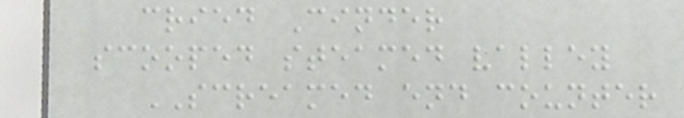cried Cinder
scooped steamed valley
SCREAMED end counter
